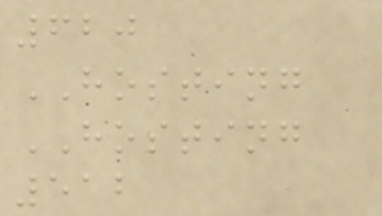620
HOSTING
HOSTING
512
